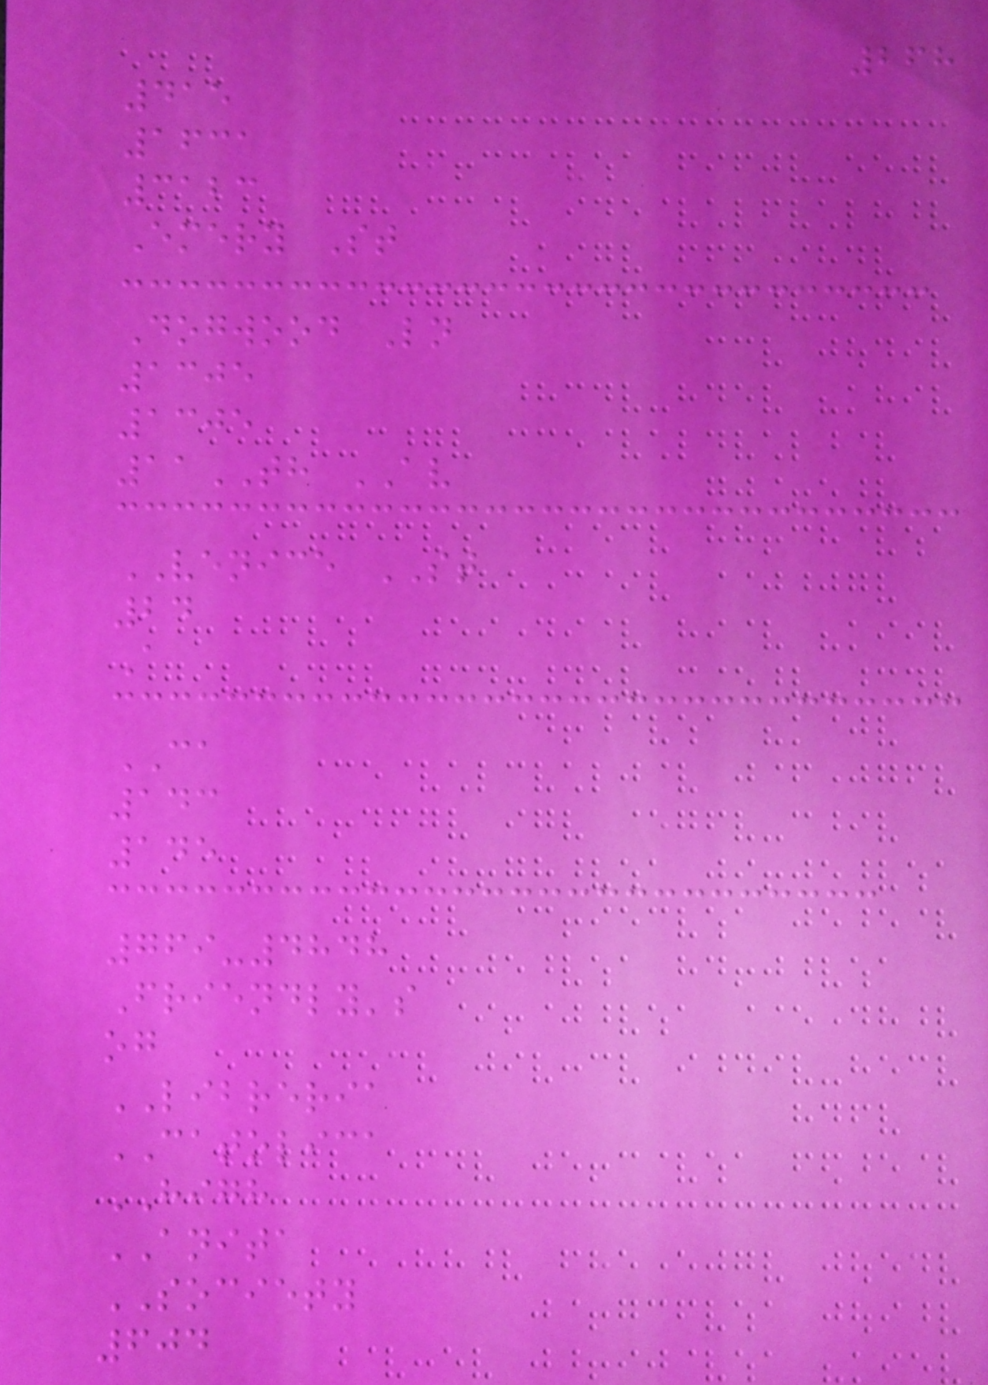268
415
1631
3123
Emery St
Dogwood Ln
1305
1305
11TH AV
VENICE ST
24
A
CA
143
145
769-4848
Friendly's
og
LIBRERIA
CATOLICA
HIGH
ANITA
SOCIETY
604
